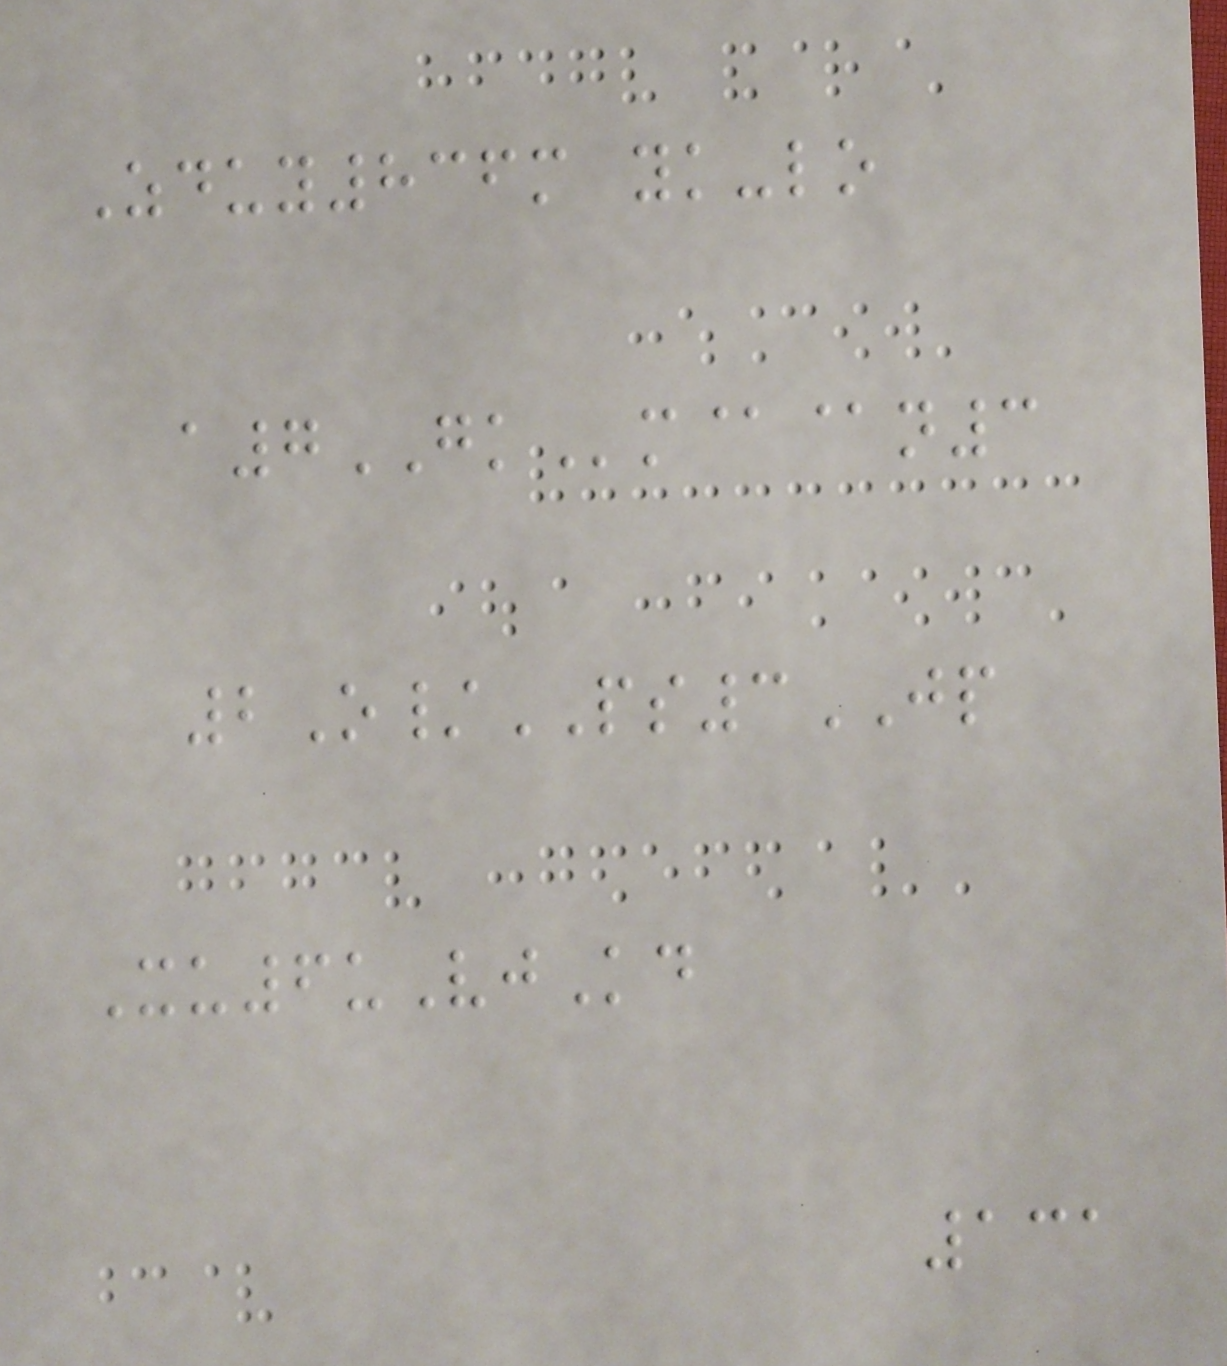Zduy836m yk-lo
a7GKm@@n3
2O/PS3JP
Xu6uVjKd
131
